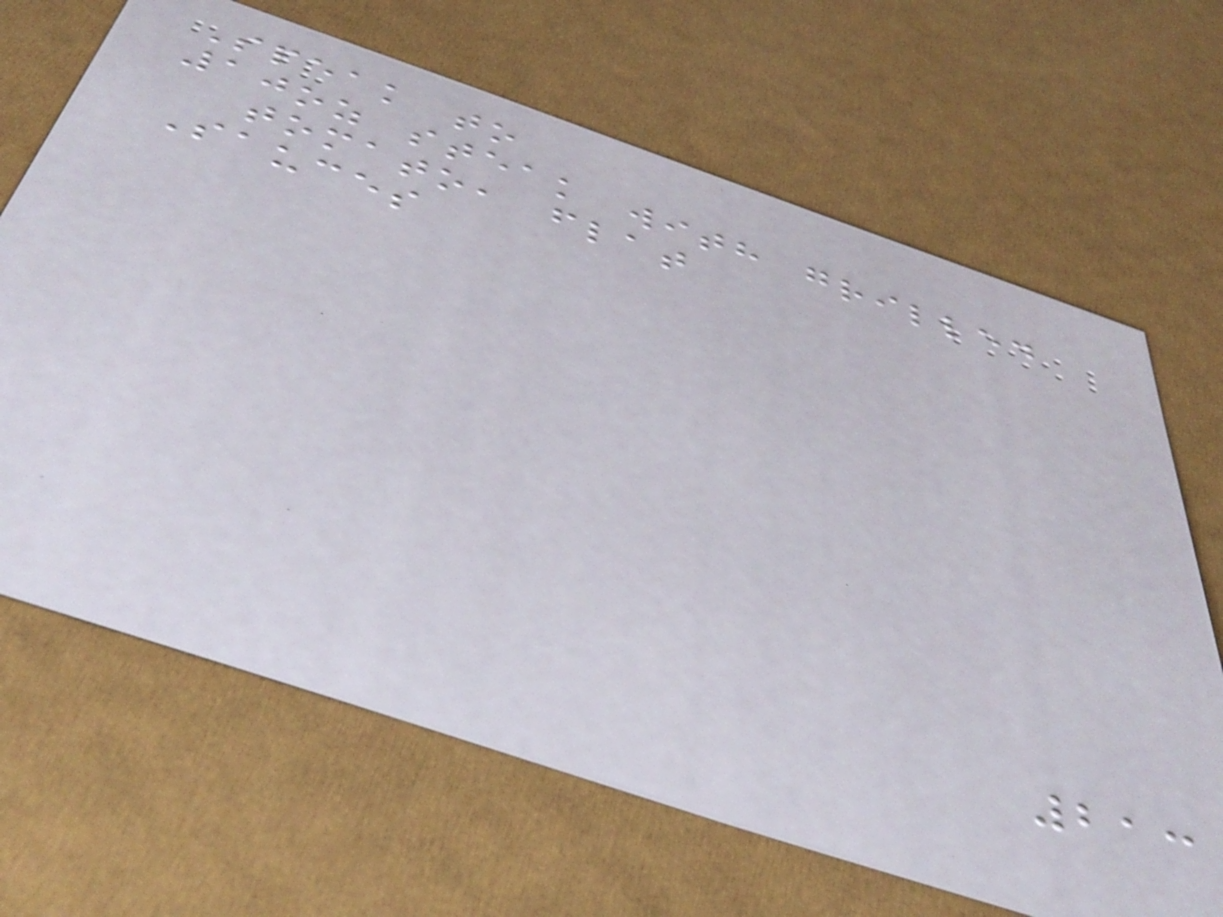Speak to
10oz steak with grilled
tomato, flat
Sauces
213
